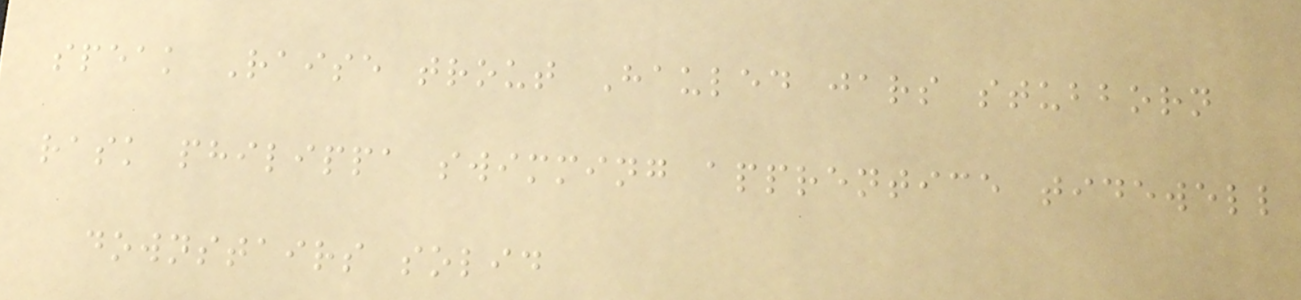speak Raise trout Hauled jars stubborn
rask philippa swimming apprentice tidewell
downstairs solid
